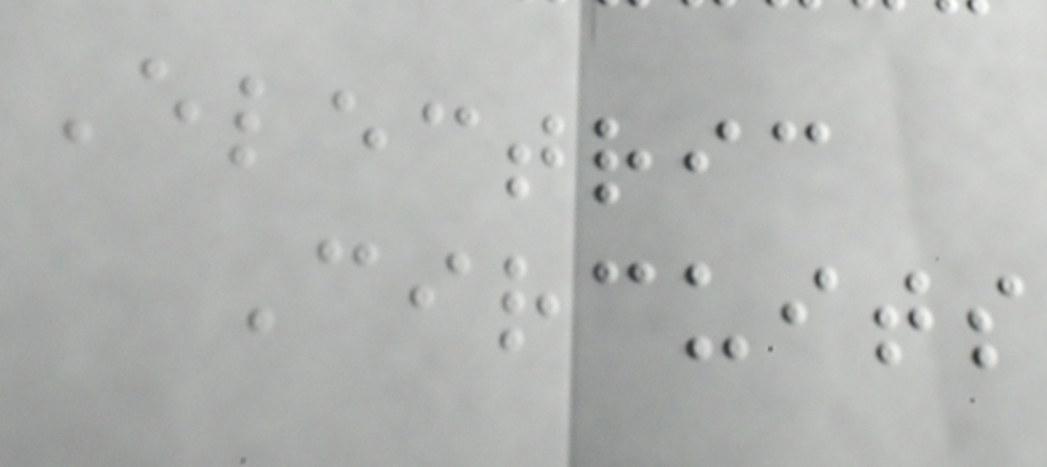Electric
Circuits
